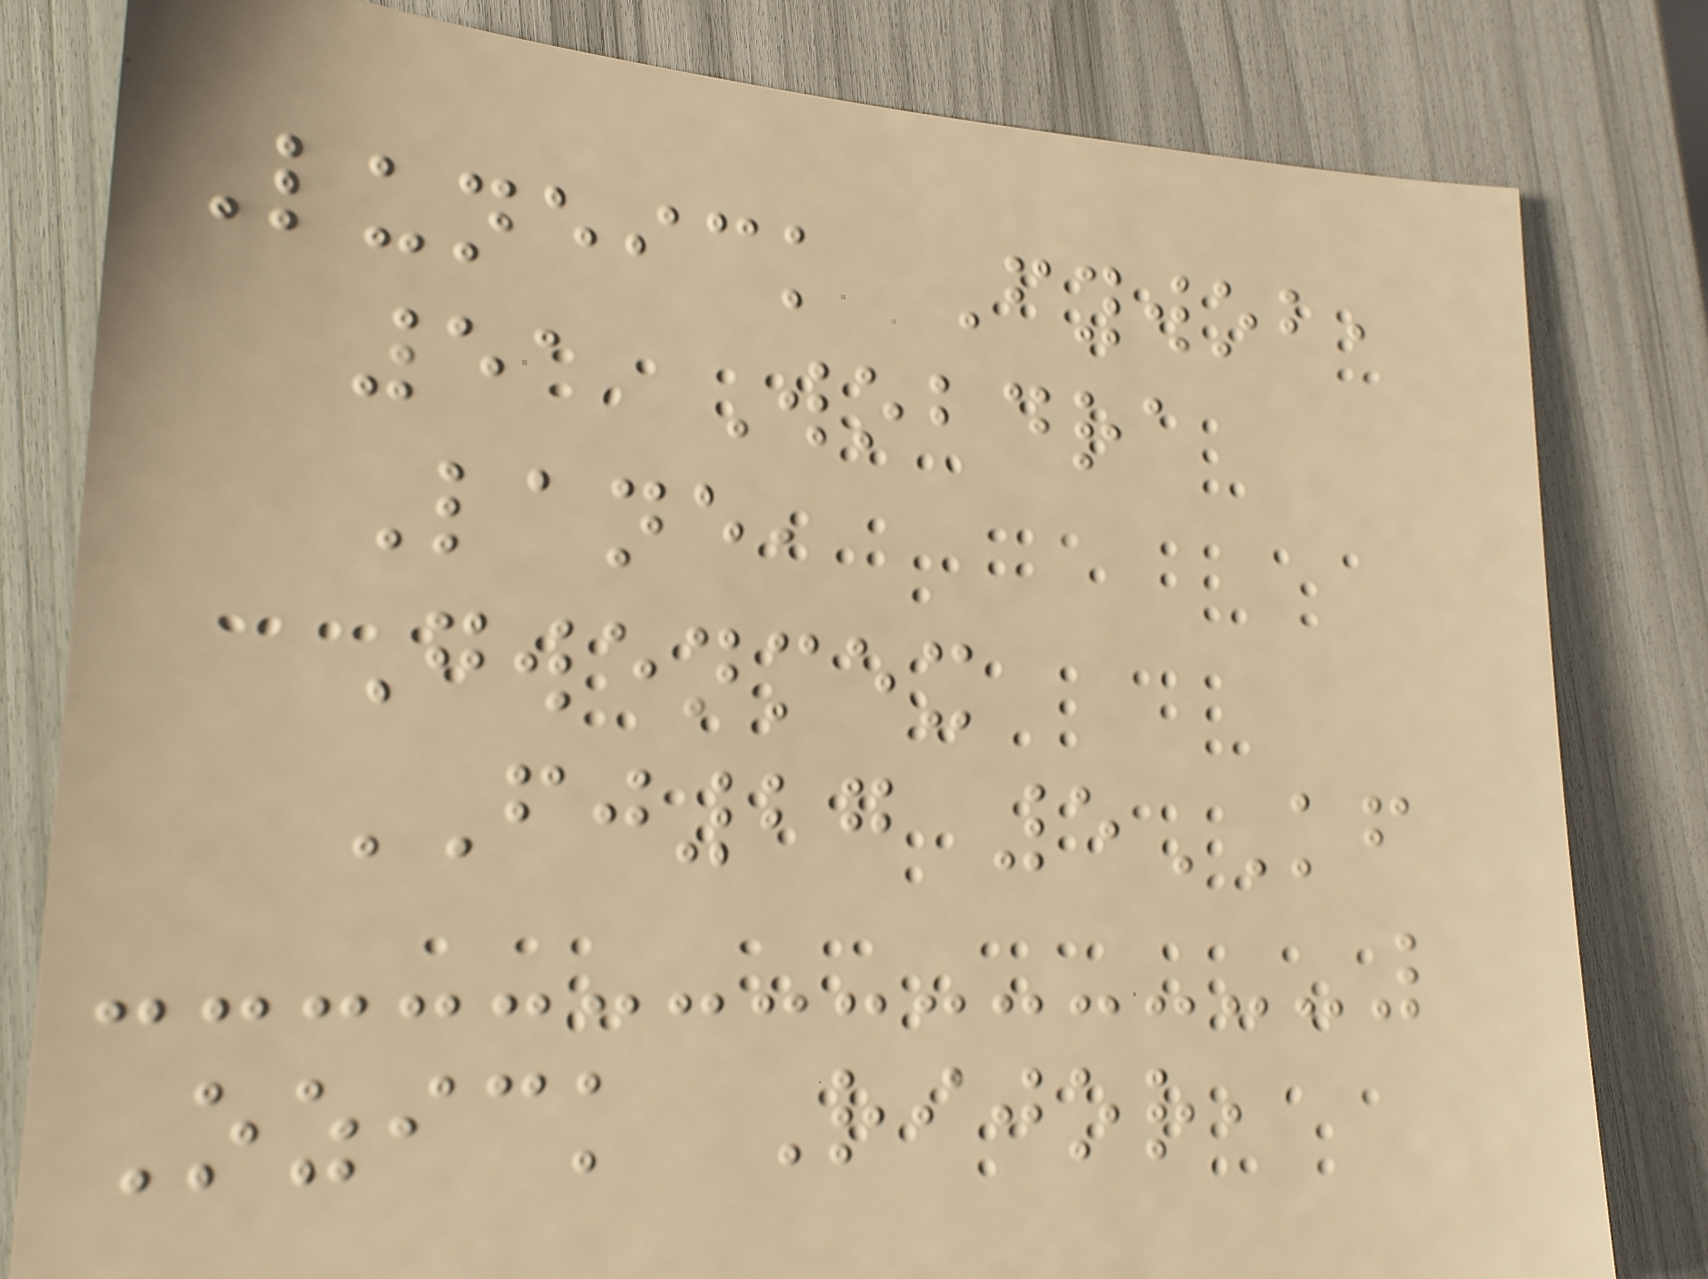Luneick Fywob,
51 Wobdra
Lane,
Gwenmex
FJ27 5KF
Ozick Rijor,
